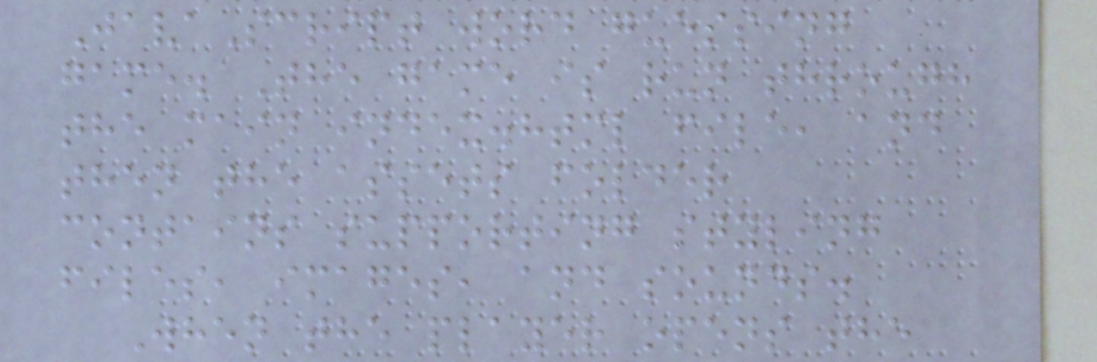JavaScript word guessing
game. The game is run through
the main index.html file, and
then the assets folder
contains supporting styling
files, images, and sounds.
When the player opens the
